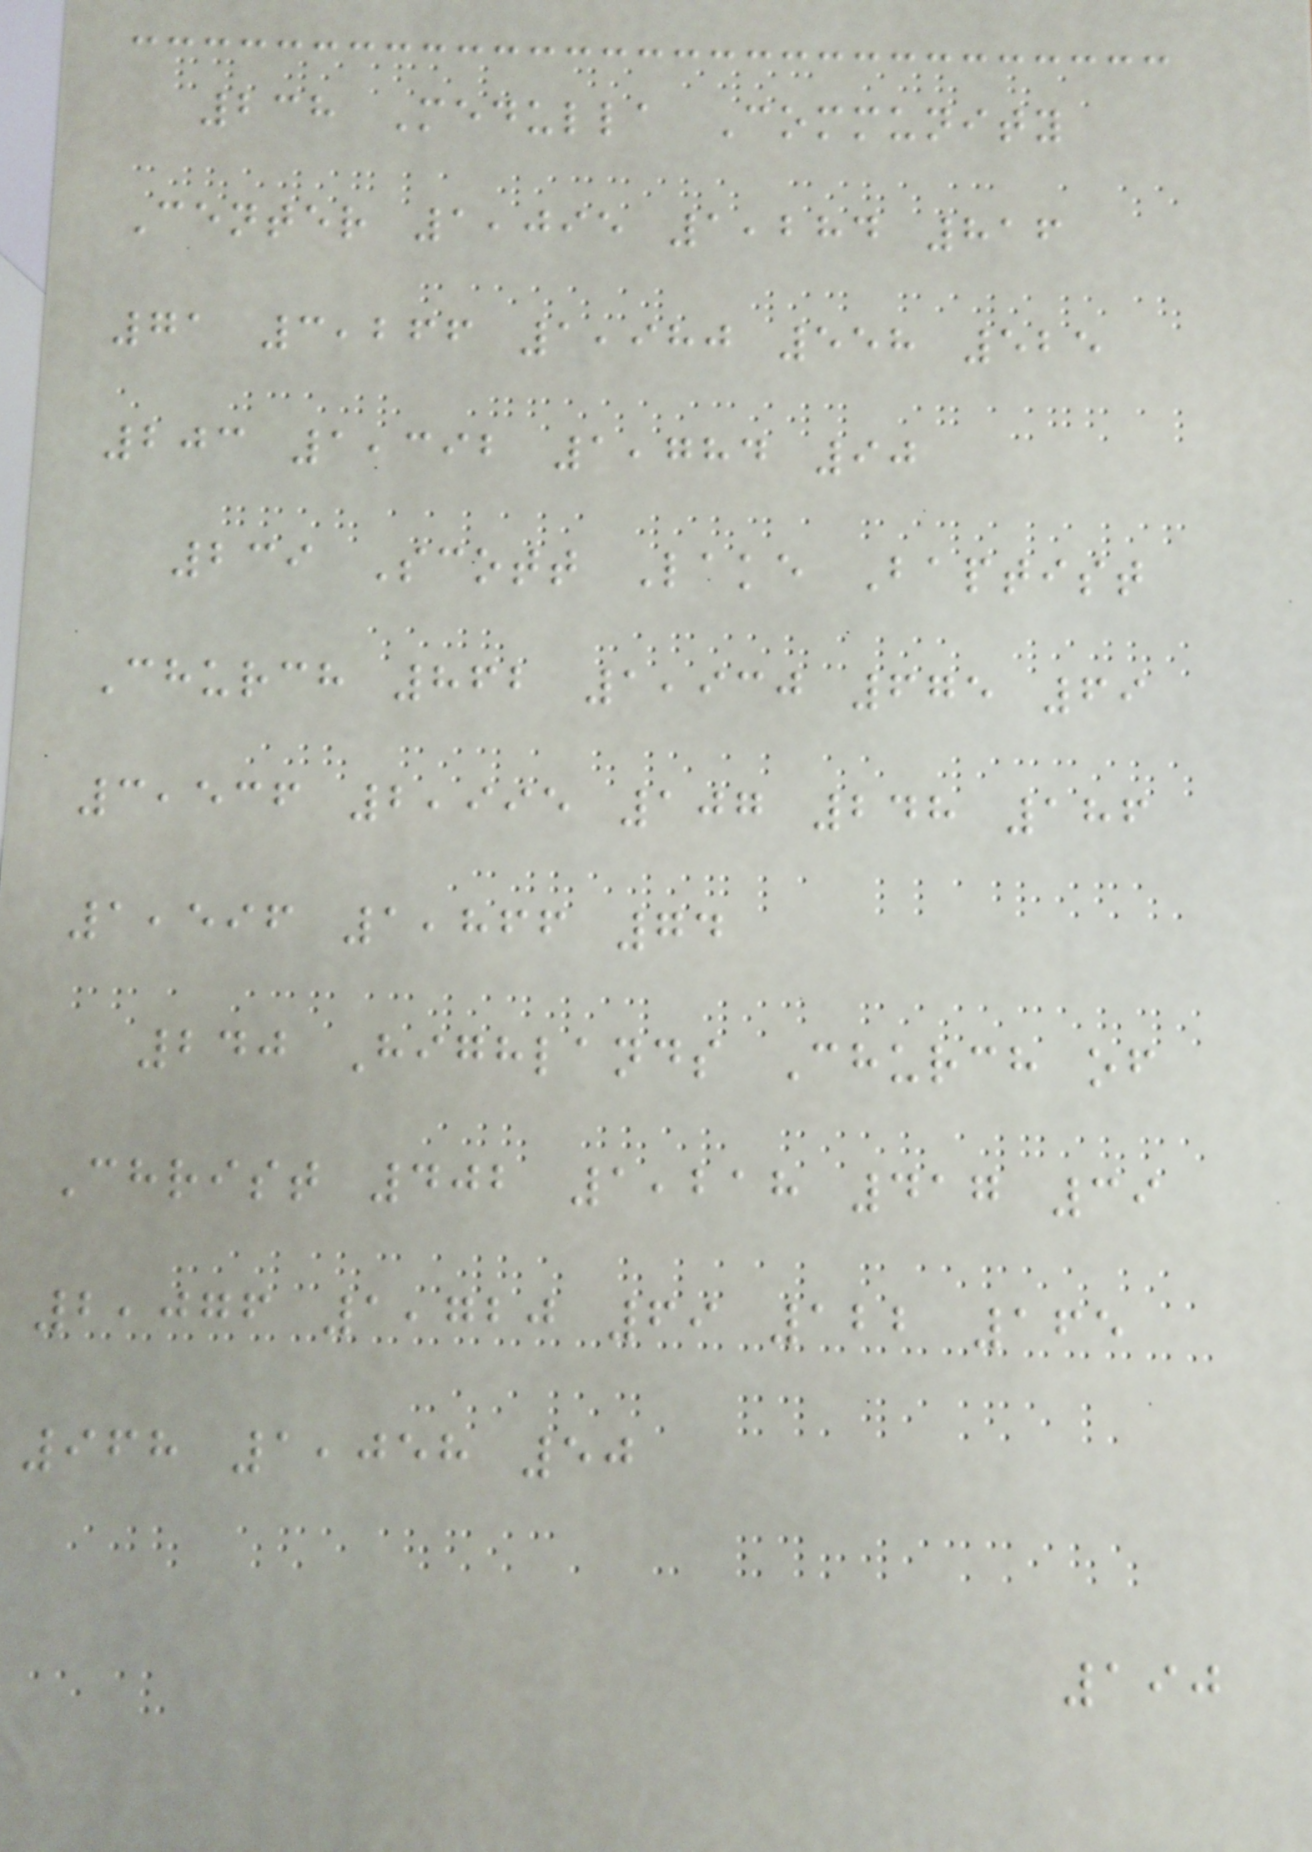238 Medulla Community
Center 1,095 1,284 816
71 3,266 1,980 558 525
203 1,392 1,784 90
239 Scott Lake Baptist
Church 862 1,930 675 69
3,536 2,995 107 248 186
1,596 1,866 74
240 Highlands Church of
Christ 402 1,218 417 39
2,076 1,720 69 122 165
968 1,058 50
190
